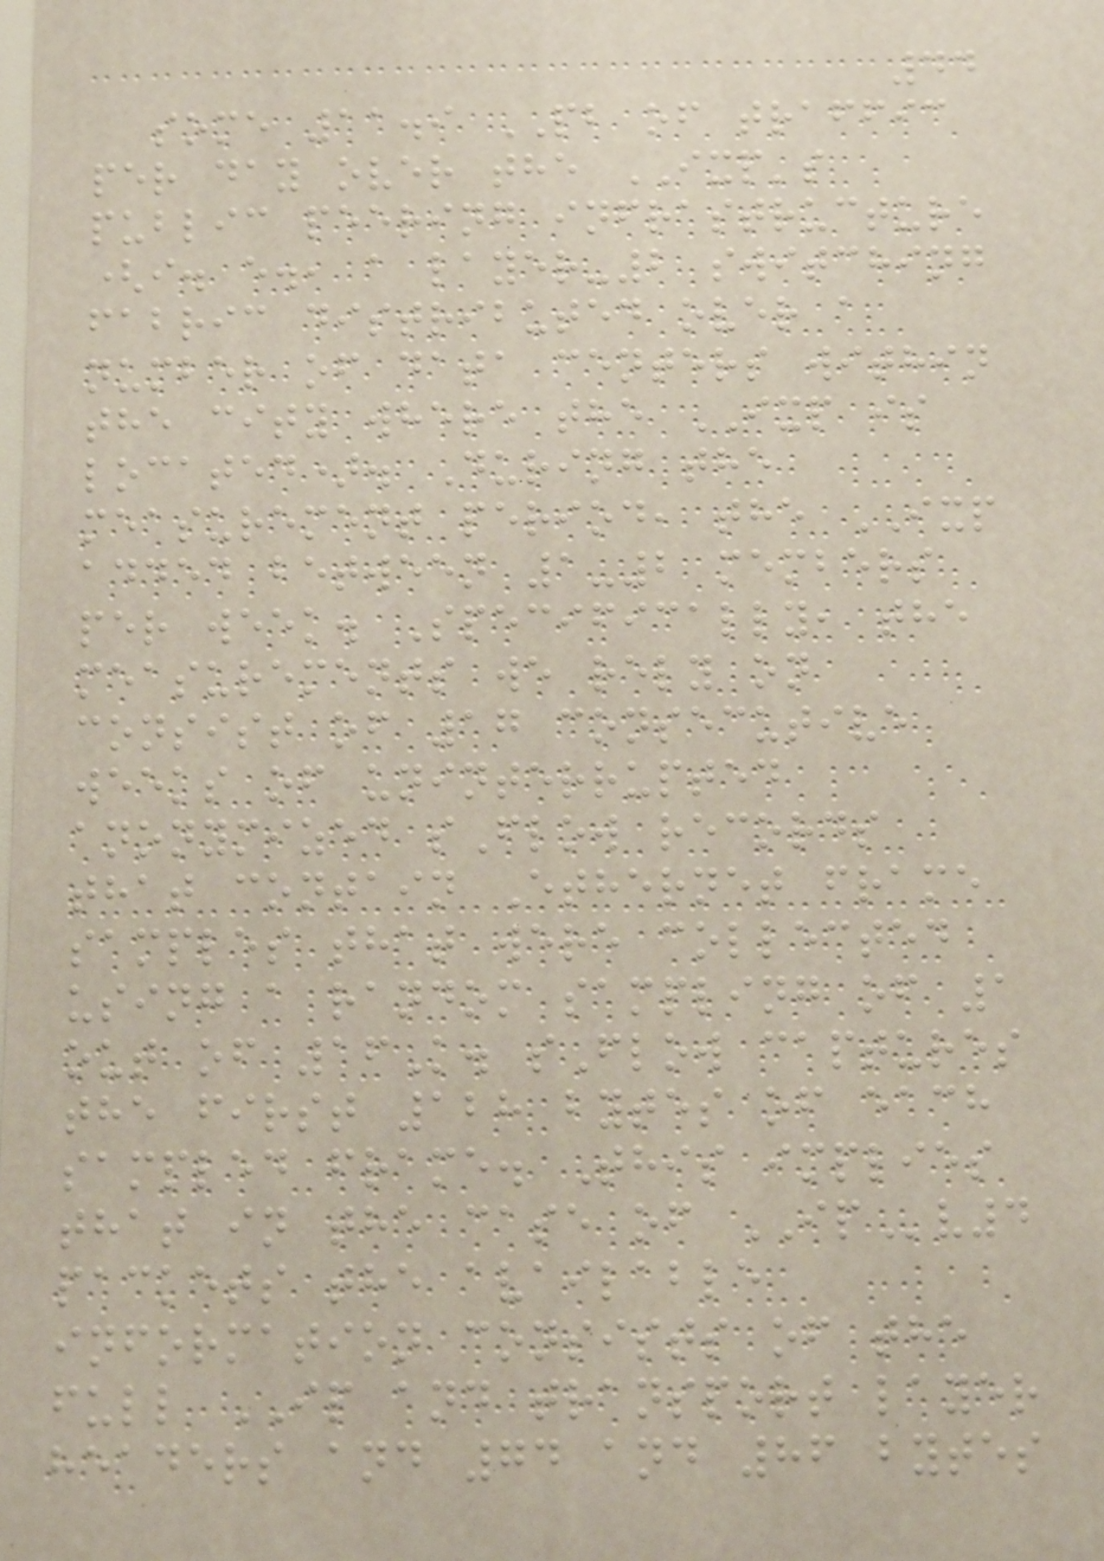44
some 11.9 PB of traffic
per day over the IXP's
public peering infrastructure
(i. e., a layer-2 switching
fabric distributed over a
number of data centers within
the city where the IXP is
located). During the
measurement period, the IXP
added between 1-2 members
per week. Specifically, the
measurements we rely on
consist of 17 consecutive
weeks of uninterrupted
anonymized sFlow records
that contain Ethernet frame
samples that were collected
using a random sampling of 1
out of 16K. sFlow captures
the first 128 bytes of each
sampled frame. This implies
that in the case of IPv4
packets the available
information consists of the
full IP and transport layer
headers and 74 and 86 bytes
